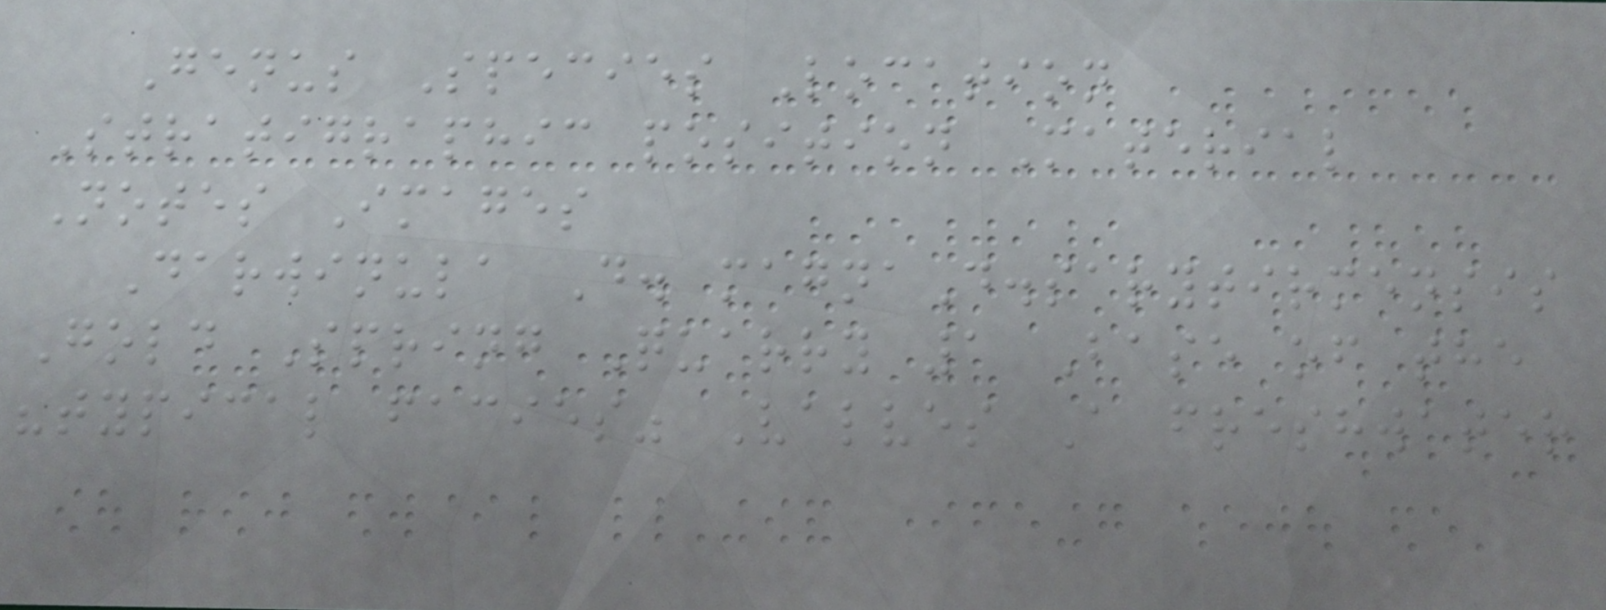Genus Species Location
Stratigraphic position Material
Notes Images
Darwinula D. magnaD.sarytirmensis
Gold Spring Quarry 1 Base of the
"typical facies" Valves A freshwater
